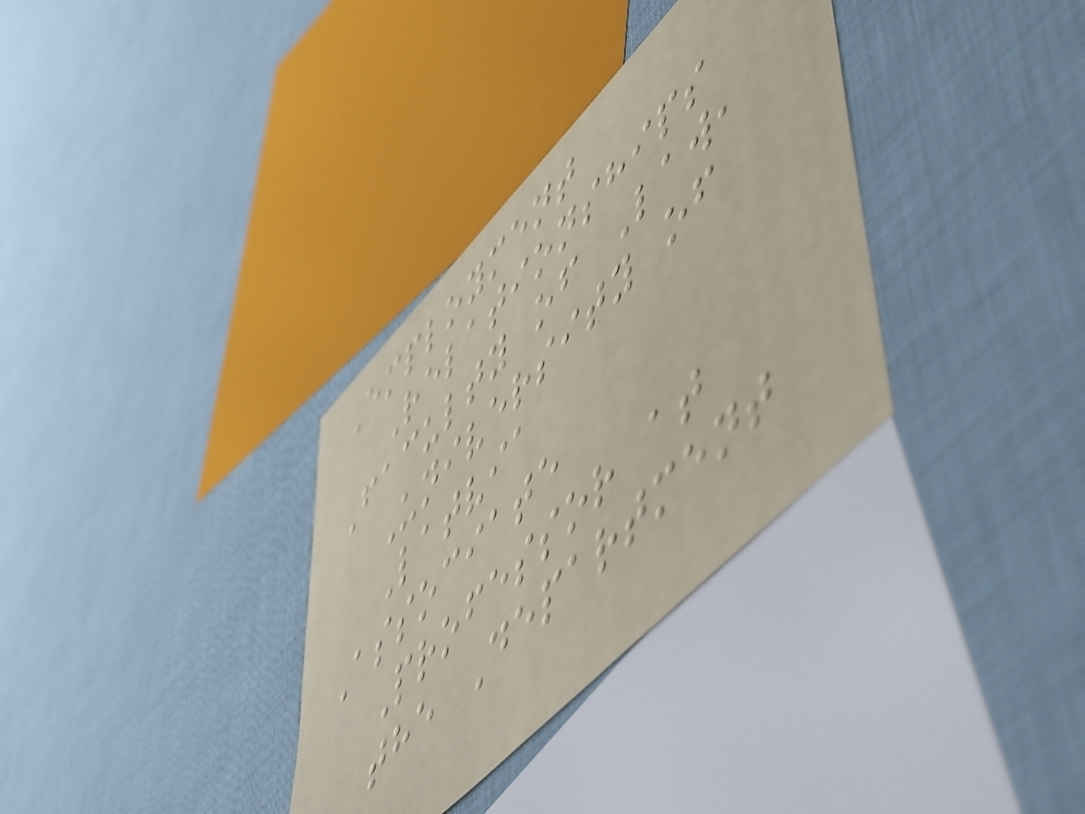Employment
Relationships
Faculty of Law,
University of
Latvia
Associate
Professor at
the Department
